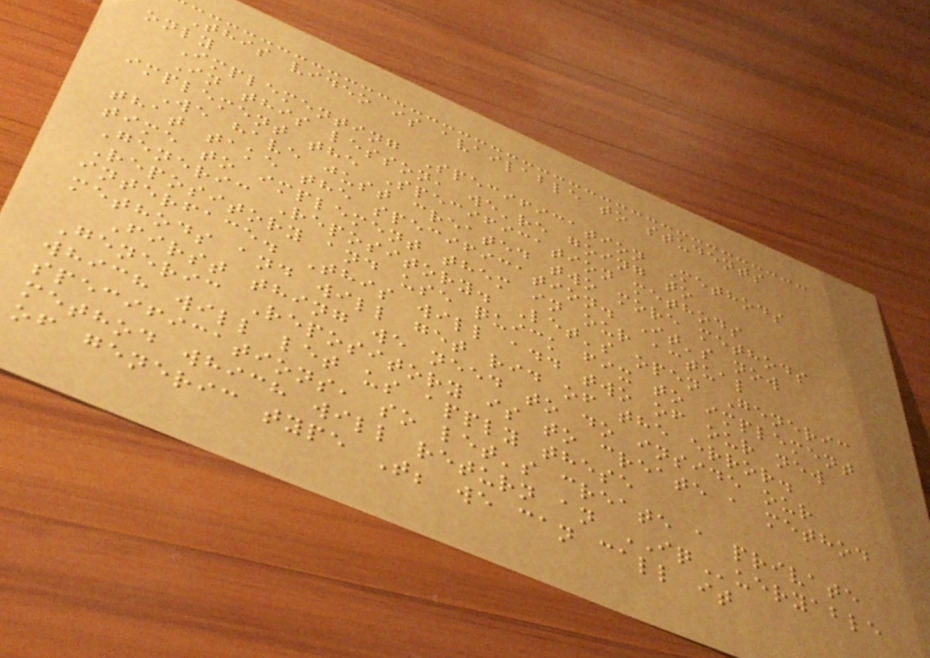This video is available to students
only
Implementing Specification Methods
In this lesson, we're going to
implement the Specification methods
We have just created two more methods
that take the specification. It's now
time to implement them in our actual
Generic Repository. Let's open Generic
Repository and use quick fix to implement
interface. This will add two of our new
methods and will get rid of the error.
First thing we need to do inside our
Generic Repository is to create a method
which will let us apply these
specifications, so let's create a private
method which will return an IQueryable
of generic type T; we can call it
